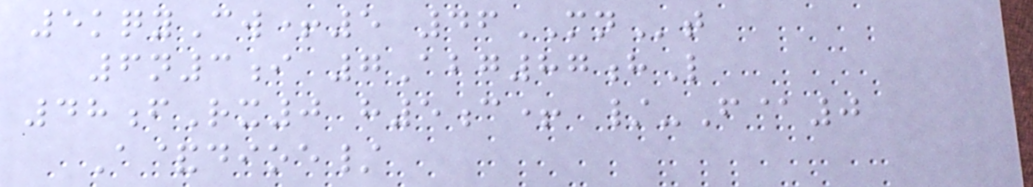5kqyCw+5 46MNt
6n3i 7Abg87hL
48fRx0 h5c+ /-F@0
A&dioe/
